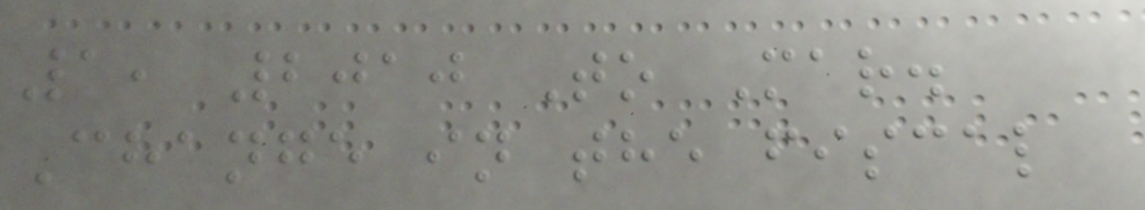1, 2010 To Mar.
Change in the fiscal
